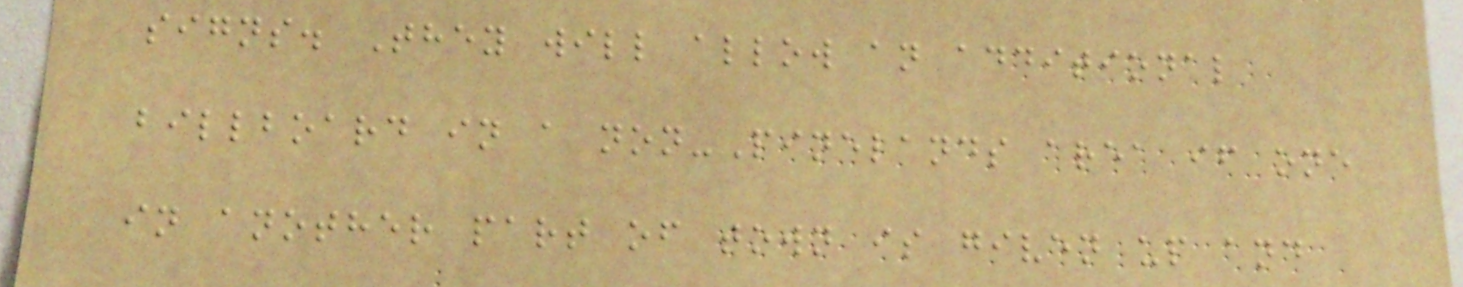signs. They will allow an additional
billboard in a non-Pinelands area if one
in another part of town is given up and
